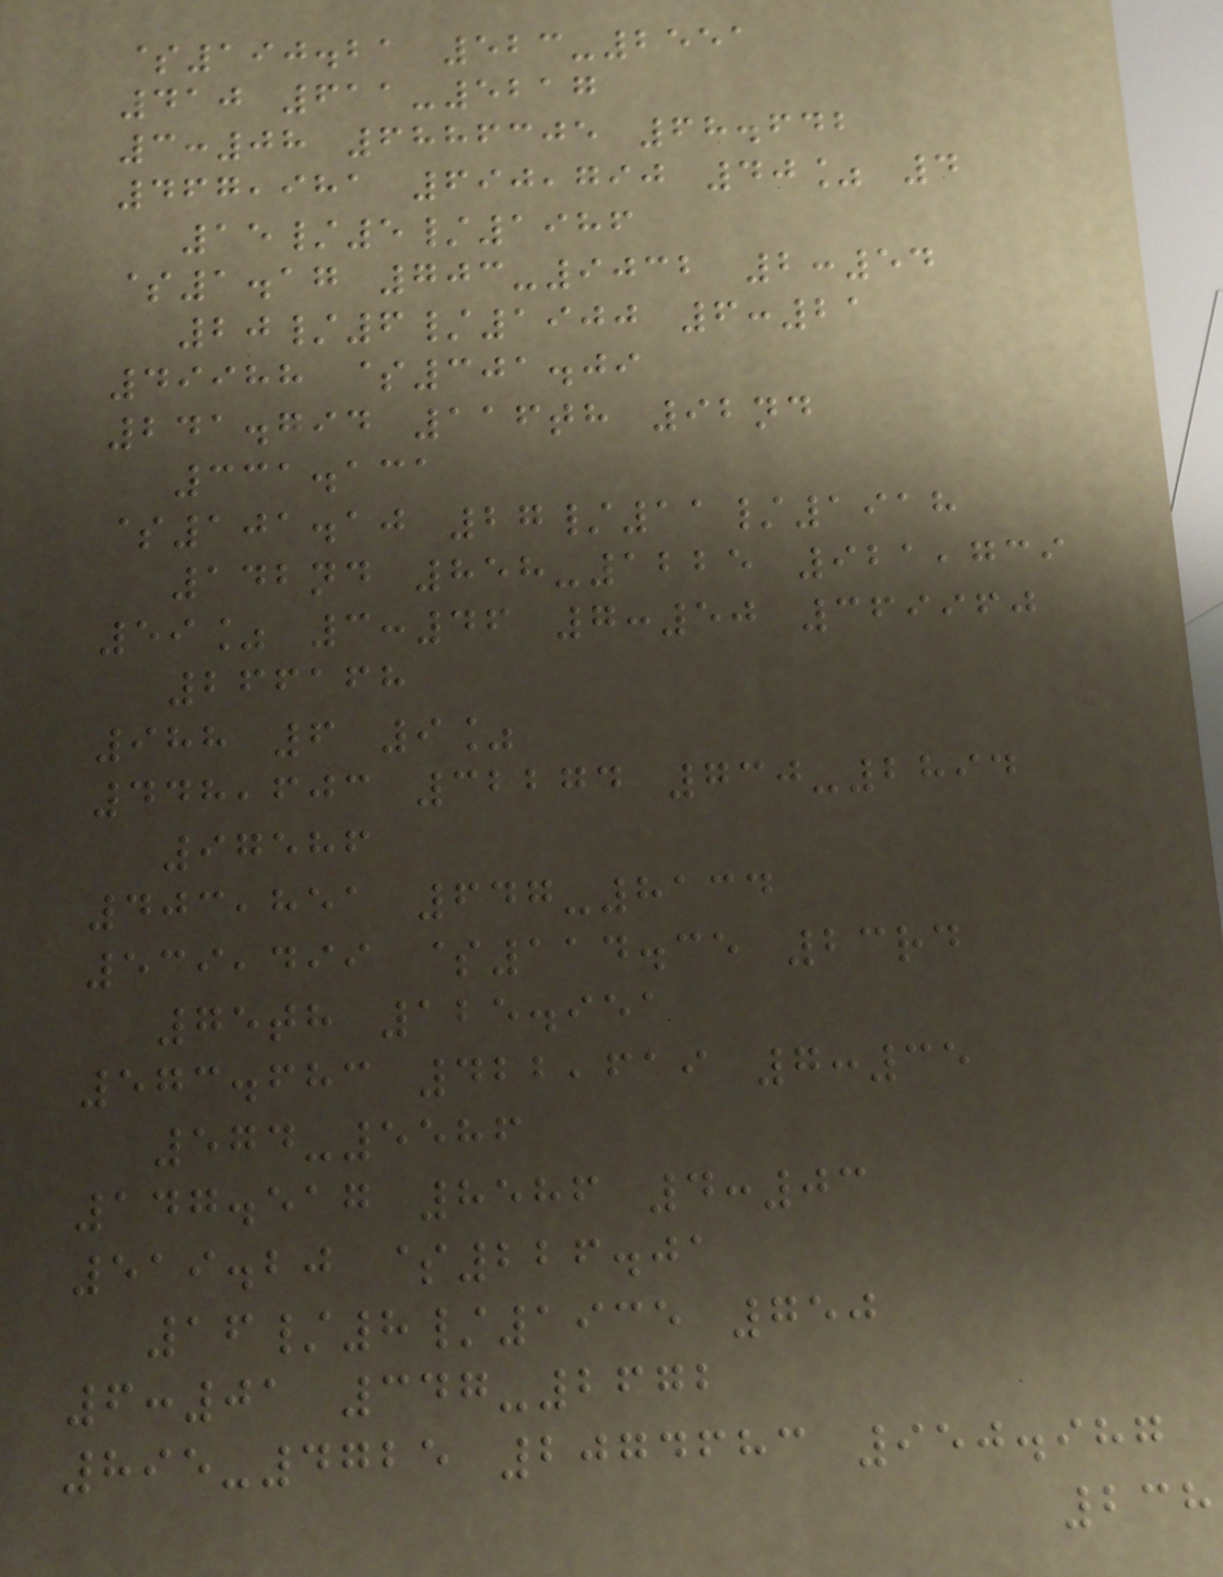$190.21 523-2551
410 611-5217
3:08 6886305 68.642
467,981 690,790 40% 4
15/5/1986
$1.17 703-9032 2:54
20/6/1900 6:21
49988 $301.09
241.794 116th 92nd
331.131
$101.10 27/11/1918
142nd 858-1225 921,739
59% 3:46 7:50 369960
266168
988 6 9%
448,603 32274 730-2894
97586
403,851 647-8134
539,499 $114.35 23rd
75th 125.951
573.683 422,619 7:35
574-5586
147.517 8586 4:03
519.20 $226.01
16/8/1935 750
6:01 347-2672
895-4725 2074683 950.987
238
